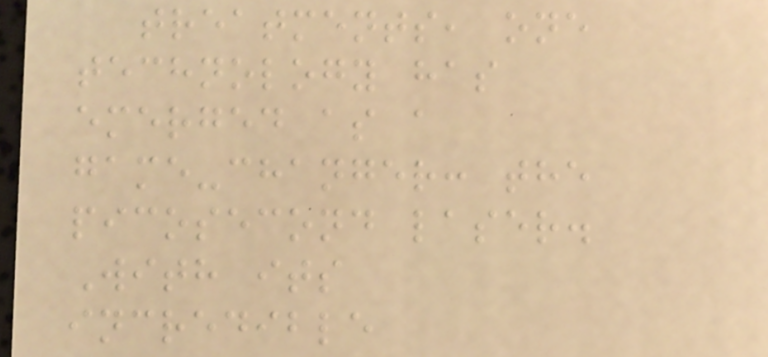treatments, one
technology has
emerged as a
game-changer: the
picosecond laser.
With its
incredible
